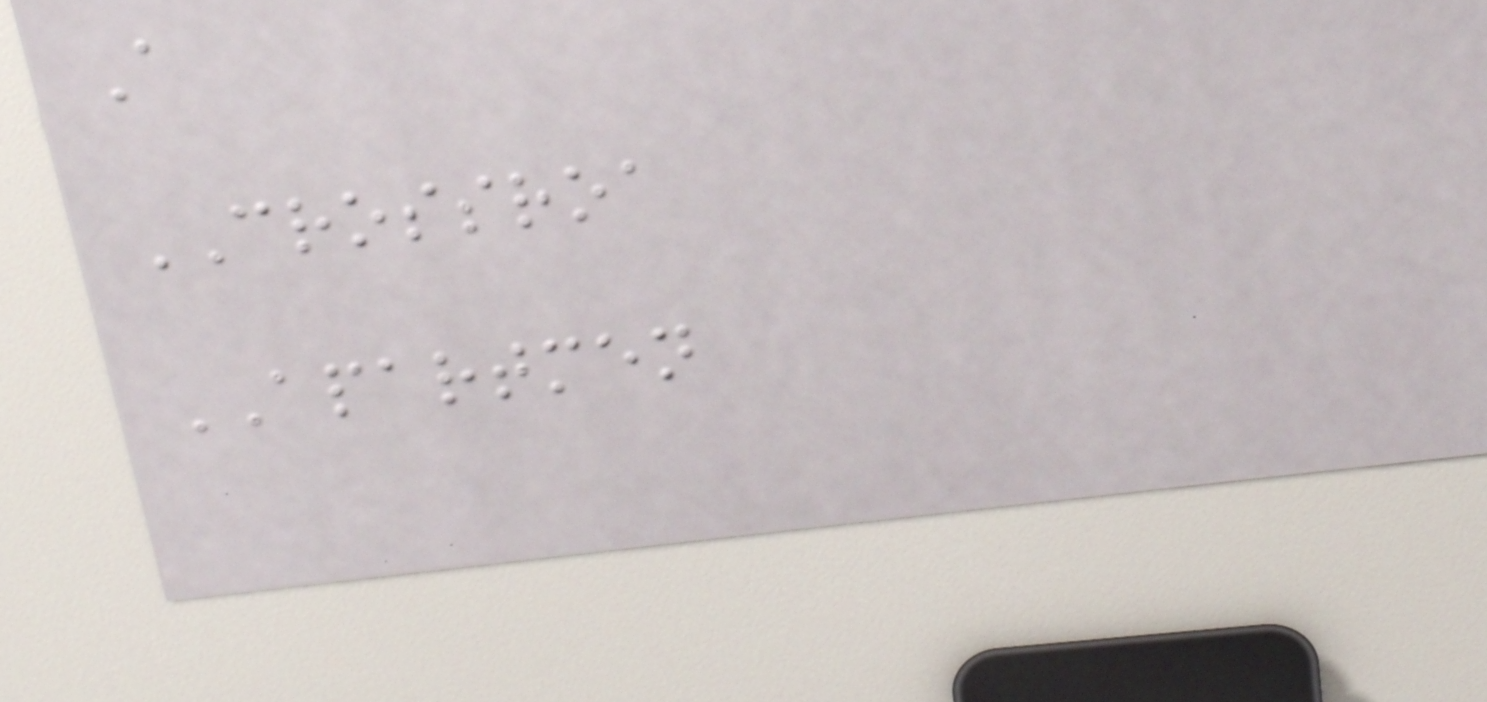A
CROSSROA
APARTMEN
